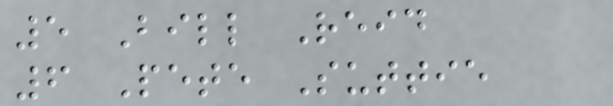5 Bill Reid
6 Pete Suttie
